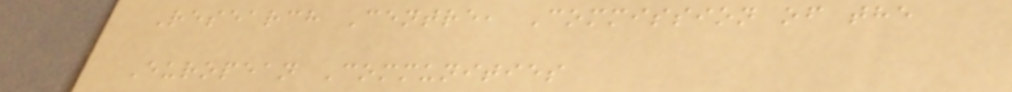Research Centre, Commission of the
European Communities
